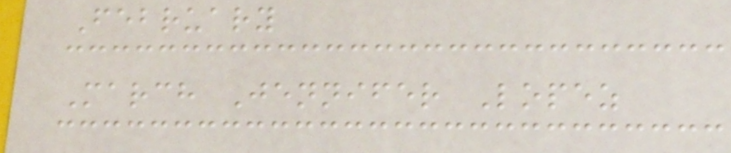February
March Jennifer Lopez
